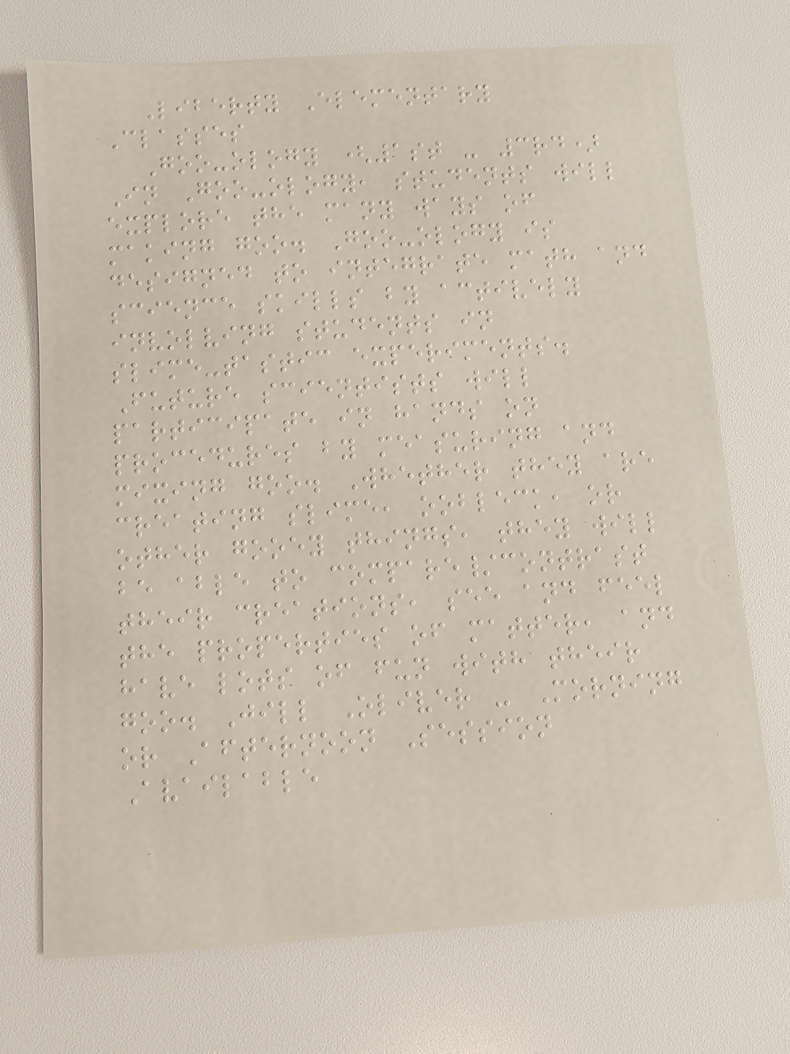Liberty Elementary
Classes
Goo-ology (1st - 3rd)
In Goo-ology, students will
explore the many ways of
making goo. Goo-ology is
designed to integrate math and
science skills by actively
involving students in
slime-tastic experiments.
Future scientists will
participate in hands on
procedures by measuring and
mixing goo. Whether they are
creating slime, oobleck, or
other gooey things, they will
be able to compare/contrast
their creations, see and feel
the properties of matter, and
have lots of fun with their
goo. Jill Oliver - Morning
or Afternoon Session
Available
